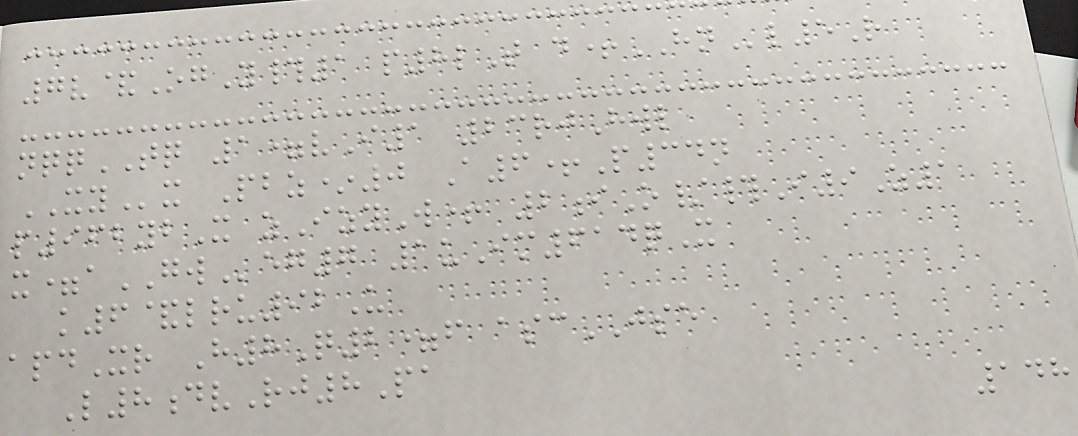7v&OgY#1 p8lT d+HNl5R
nqqTQ 1=vI1 23rjHwl
XYx Pbz*0 A6+P34n
p962ybX zIzyW+ 2iO/#I9Z1
x=aGWeg7 1uIm614qX
k6&lru92U
apdXr H8Q2=f ascJSE
L8dvRj8Pa
148
